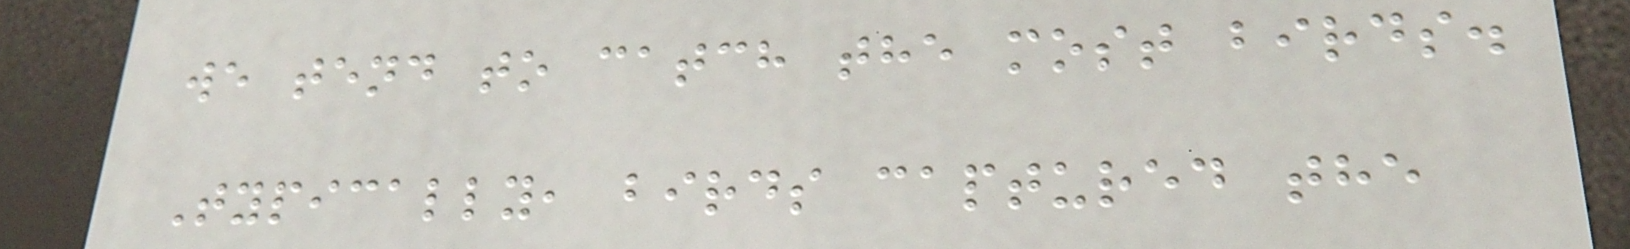we tend to catch the most birds.
Typically, birds captured the
